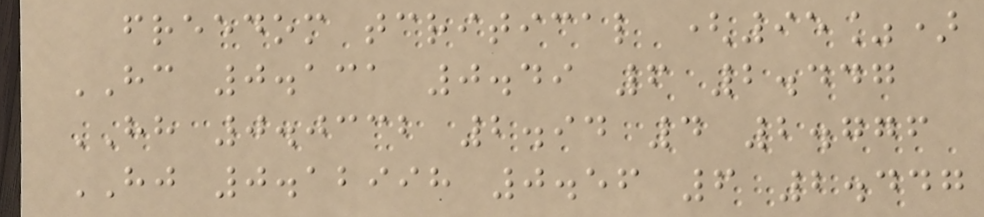freedom tcritical (95%)
HC 0.131 0.49 6 2.447
HH 0.0332 2.94 4 2.776
HJ 0.12998 0.56 6 2.447
